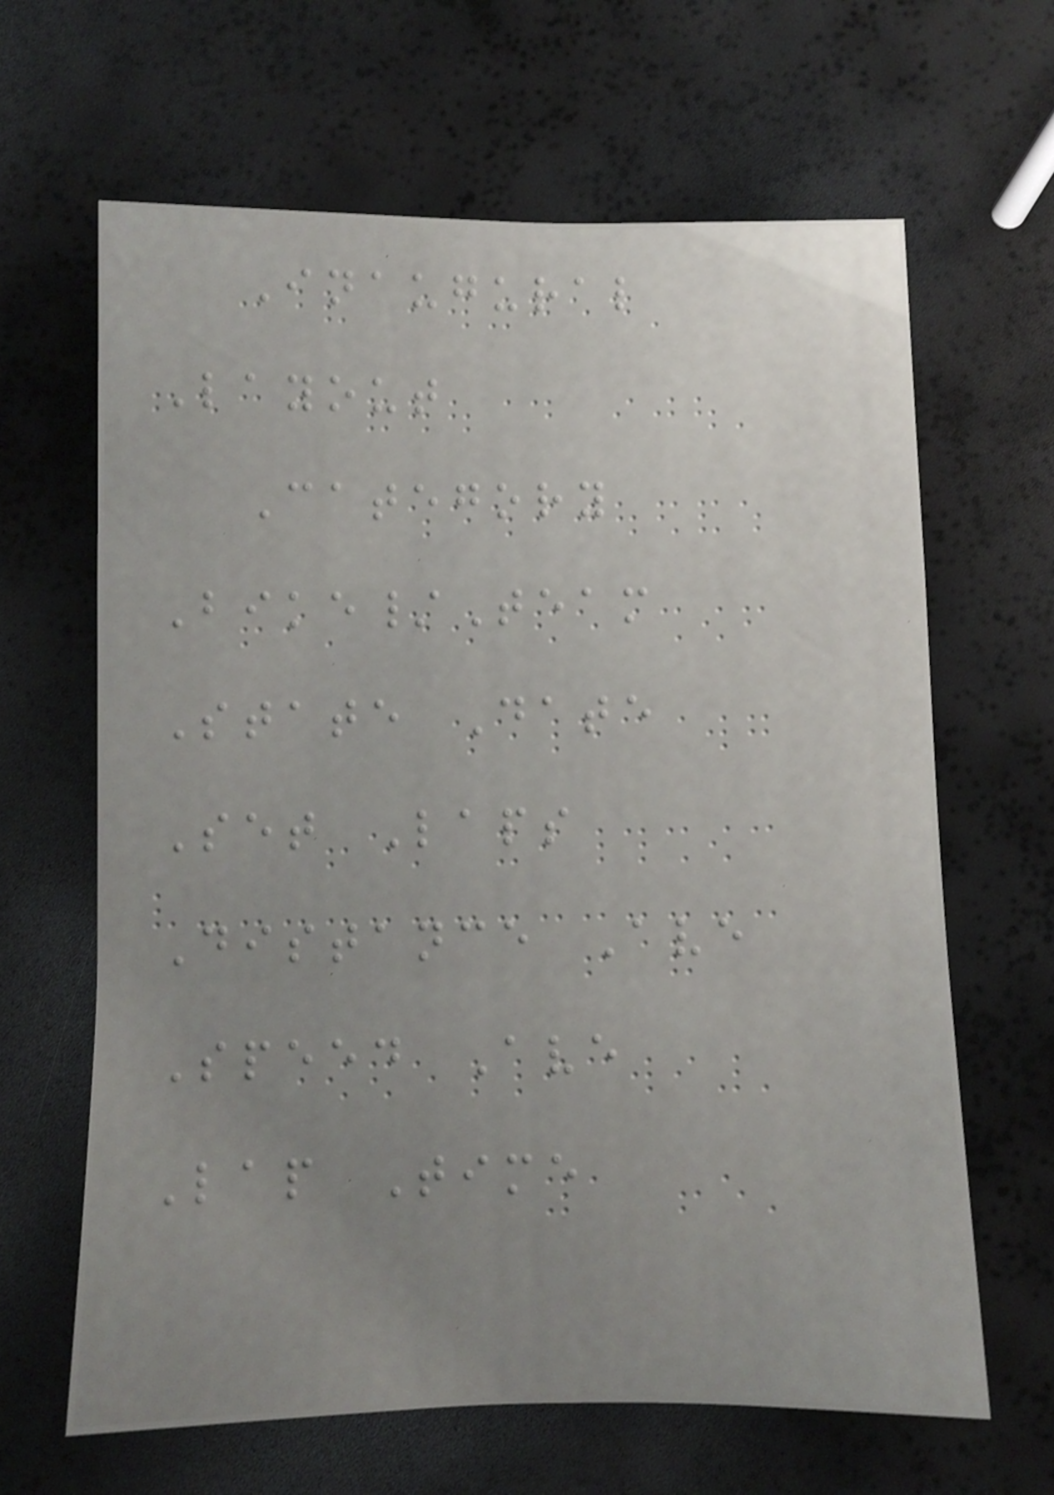Inaugural
Layout
Category
Bike/Team
State Date
Set Laps
Distance Ave
Speed Ave
Lap Time
